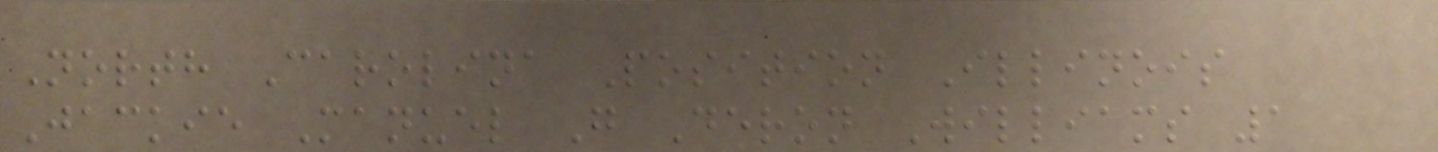North Carolina Position Illinois
Jackie Manuel G Deron Williams 1
